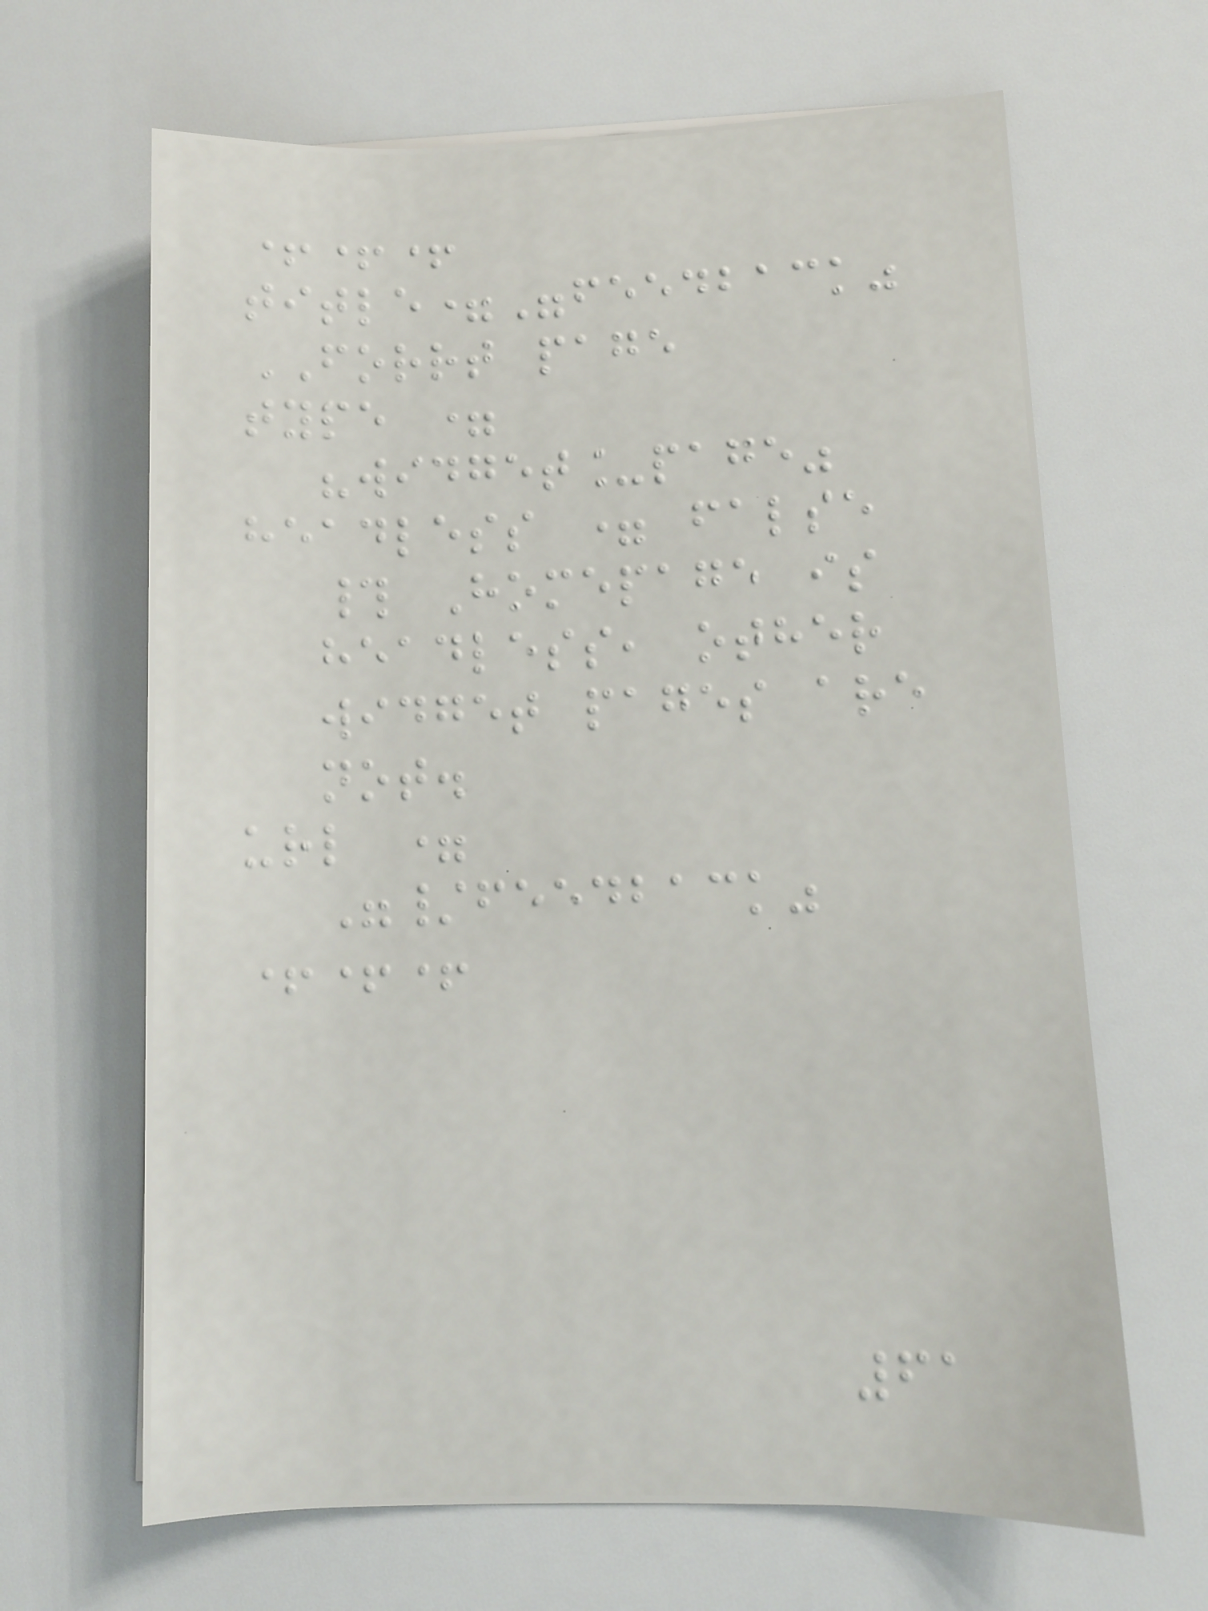+++
title="feedback"
FORRT page
type =
"widget_page"
headless = false
# Homepage is
headless, other
widget pages are
not.
url =
"/feedback"
+++
61
